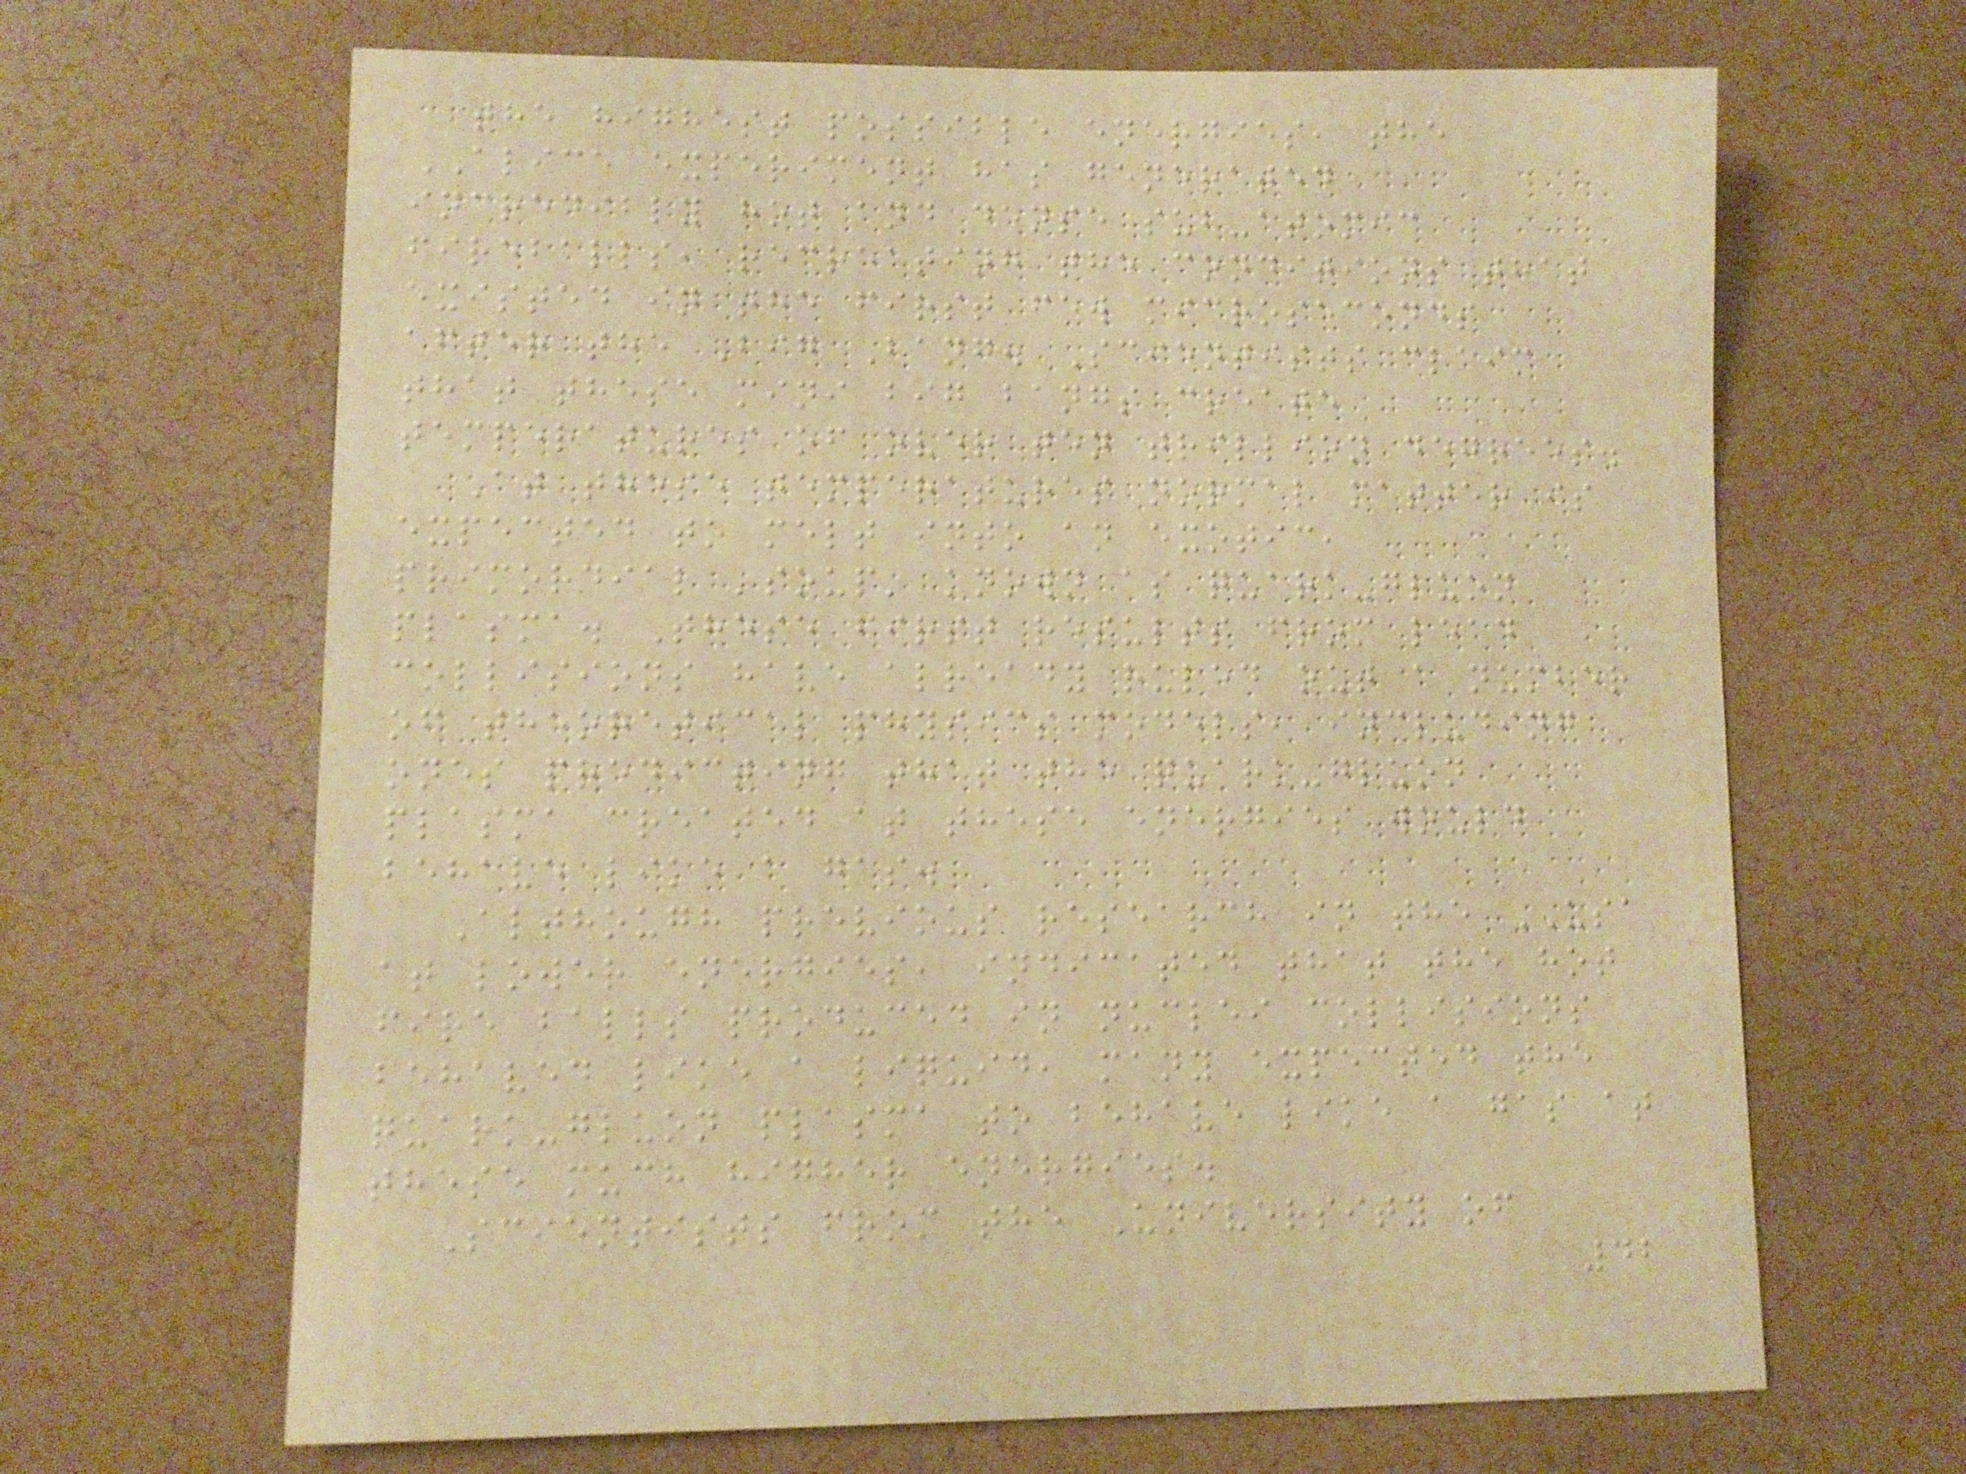the highest possible energies, the
ALICE experiment has generated
incredibly hot and dense sub-atomic
fireballs, recreating the conditions that
existed in the first few microseconds
after the Big Bang. Scientists claim
that these mini big bangs create
temperatures of over ten trillion degrees.
At these temperatures normal matter is
expected to melt into an exotic,
primordial 'soup' known as quark-gluon
plasma. These first results from lead
collisions have already ruled out a number
of theoretical physics models, including
ones predicting that the quark-gluon
plasma created at these energies would
behave like a gas.
Although previous research in the USA
at lower energies, indicated that the hot
fire balls produced in nuclei collisions
behaved like a liquid, many expected the
quark-gluon plasma to behave like a gas at
these much higher energies.
Scientists from the University of
42
